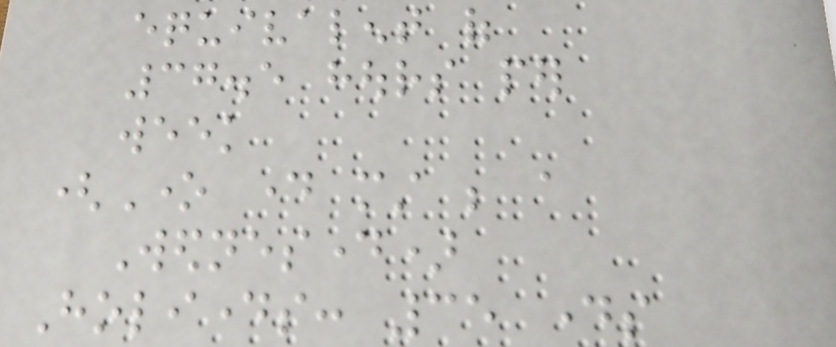equivalent of
37.5 hours per
week
(One day must be a
Wednesday)
Holidays: 35 days
